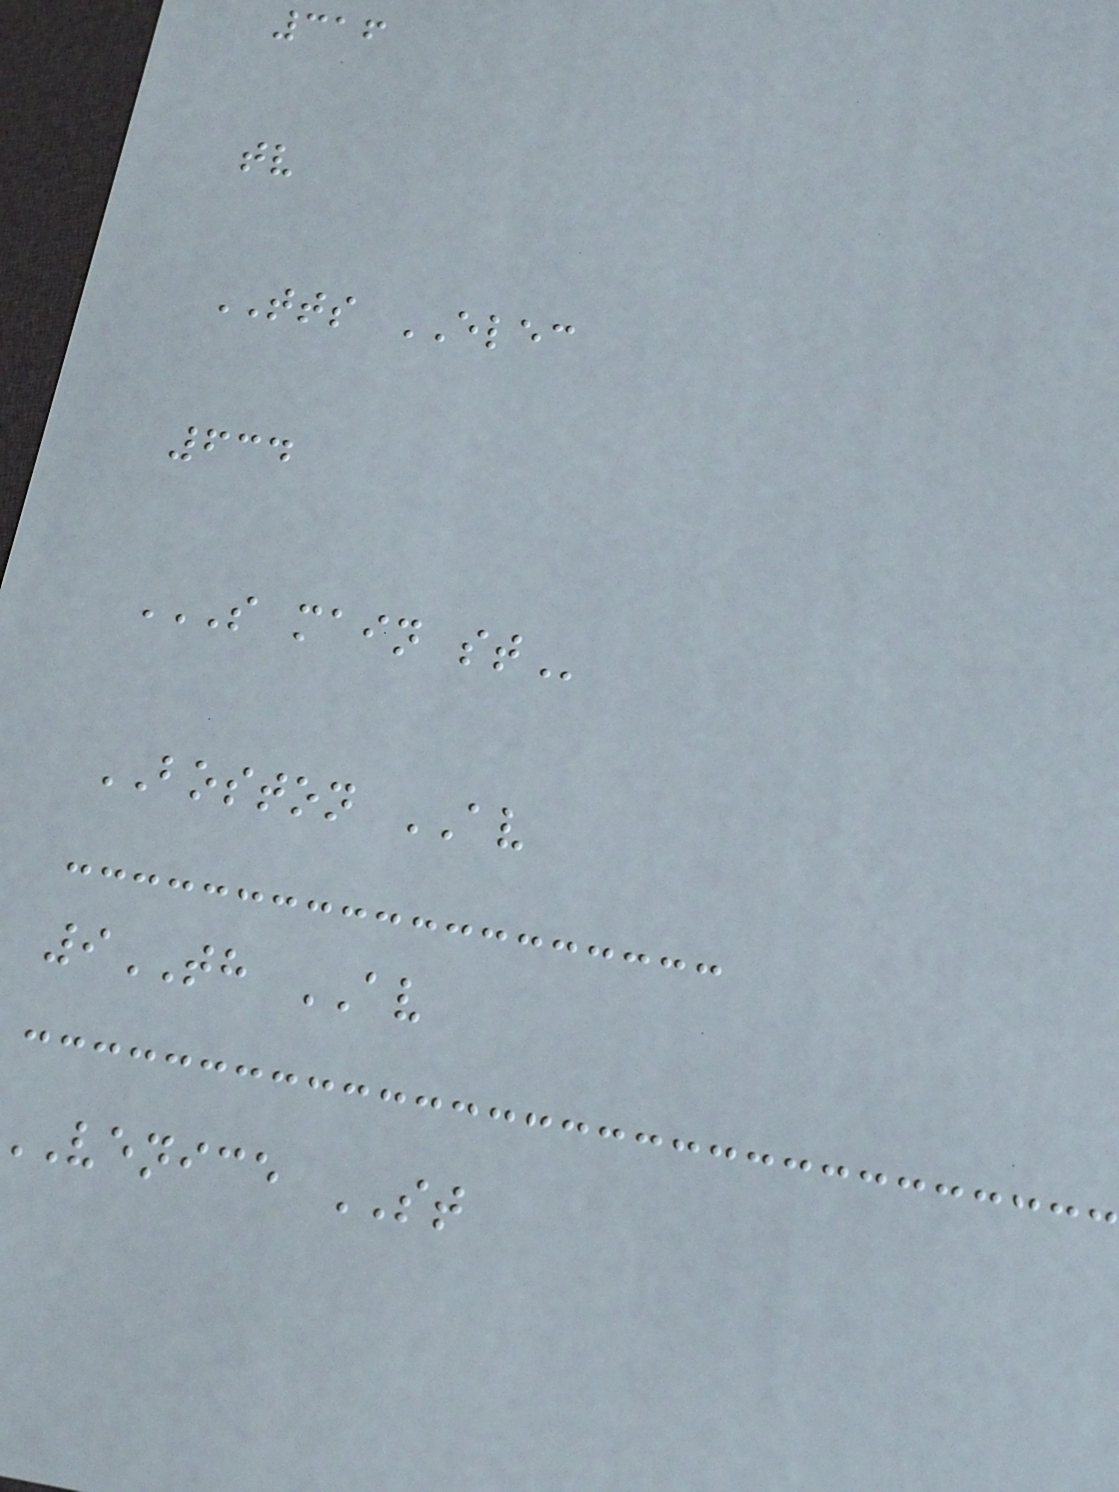316
tv
TTS ELEC
634
S MAIN ST
BOSTON AV
9TH AV
venice ST
